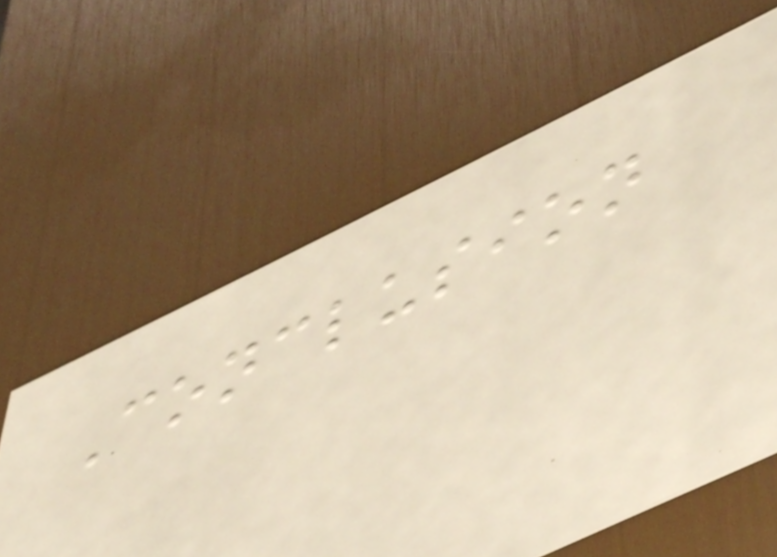Conclusion
